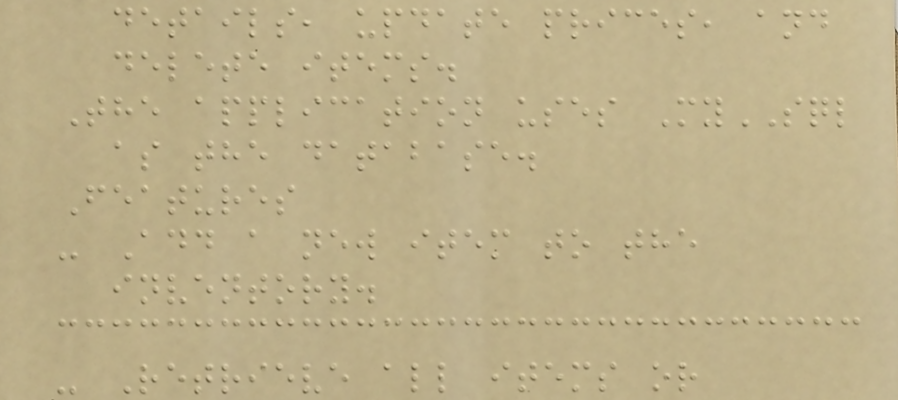details, update prices, and
delete items.
The application uses MySQL
as the database.
Features
- Add a new item to the
inventory.
- Retrieve all items or
